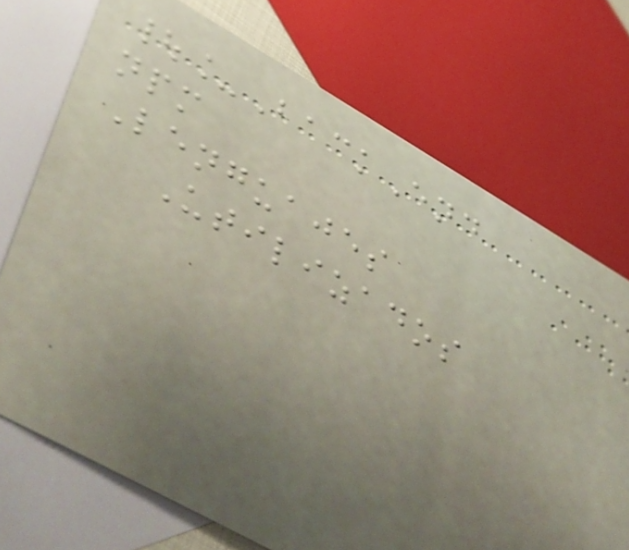|_BackEnd
npm
Lenguajes
Utilizados
